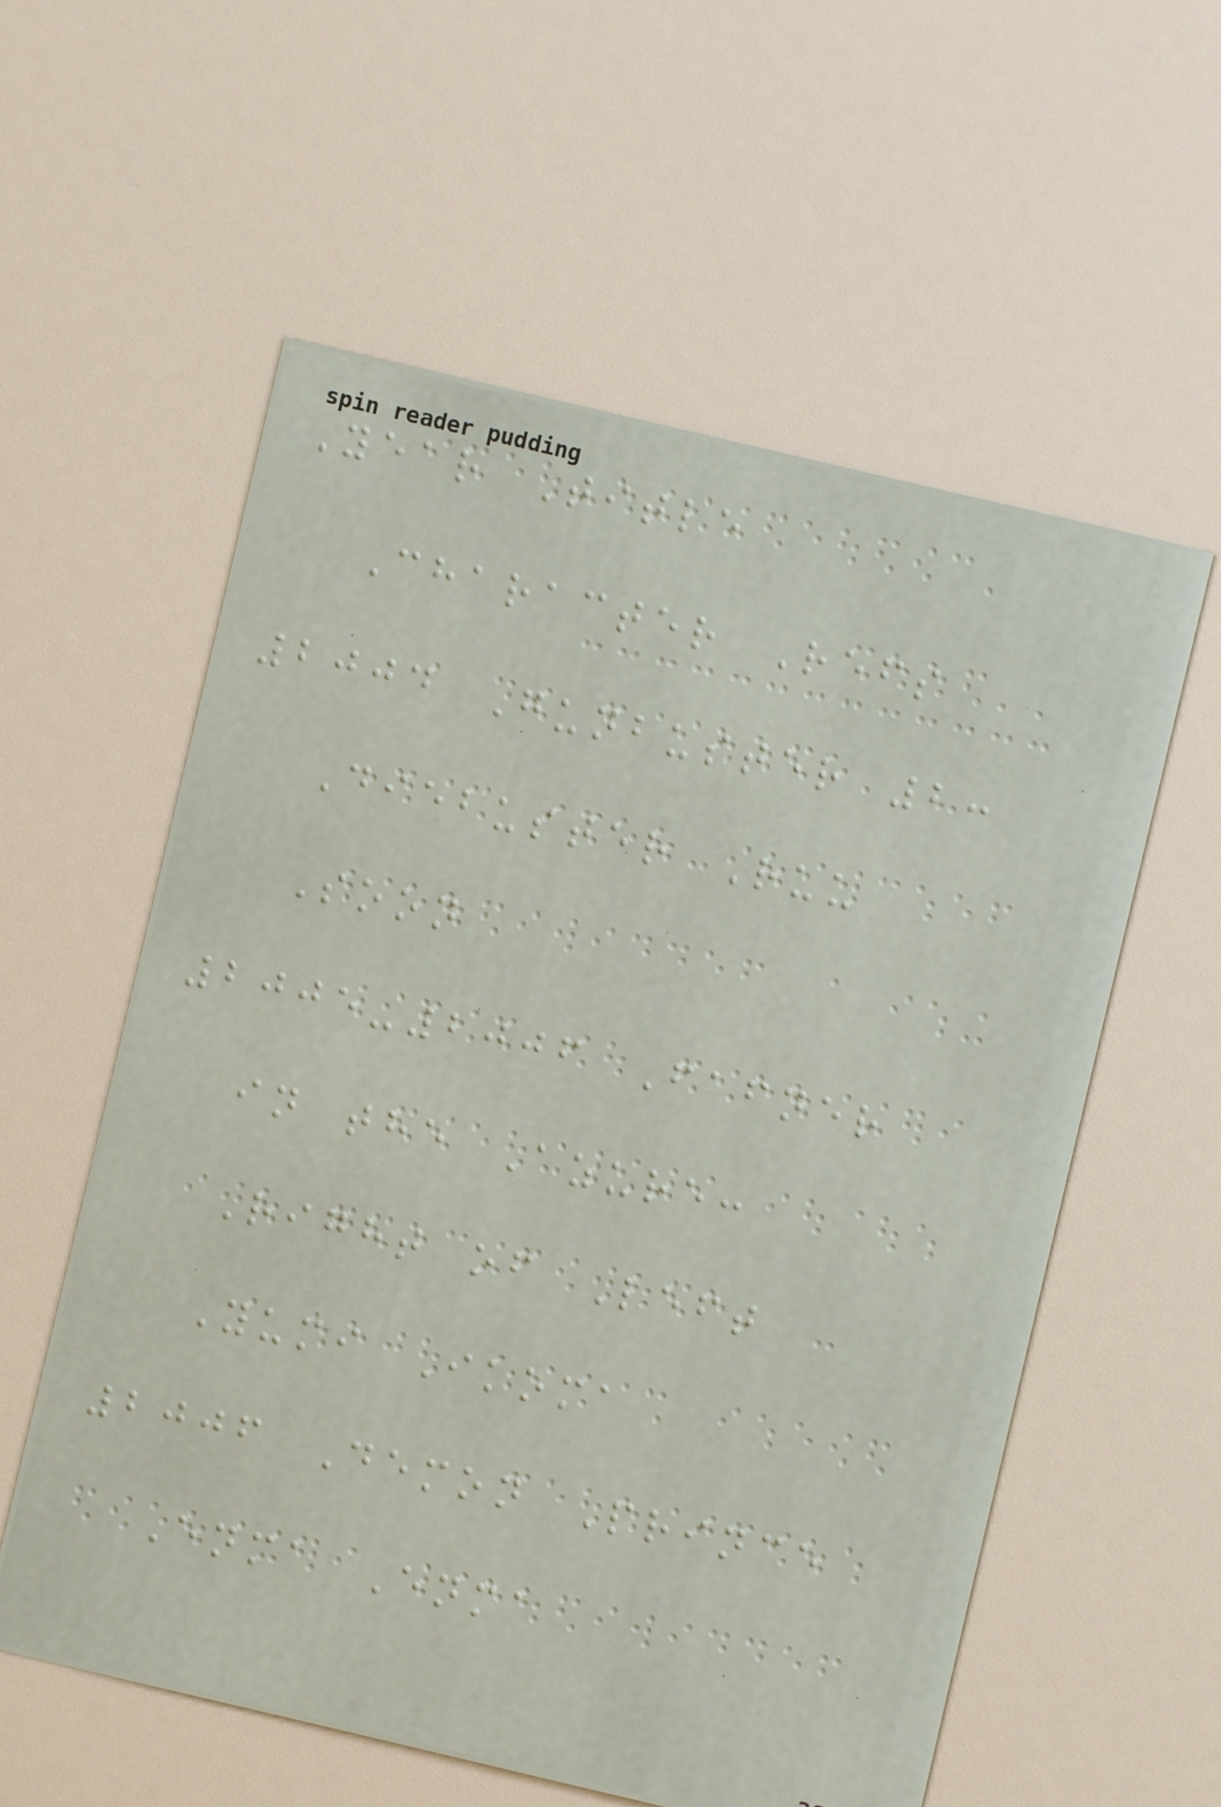Year Title
Character Refs
2004 Gunbuster 2:
Diebuster Ruu
Soon
2005-2006 Fafner
in the Azure:
Right of Left
Yumi Ikoma
2006 Demon Prince
Enma Enma
